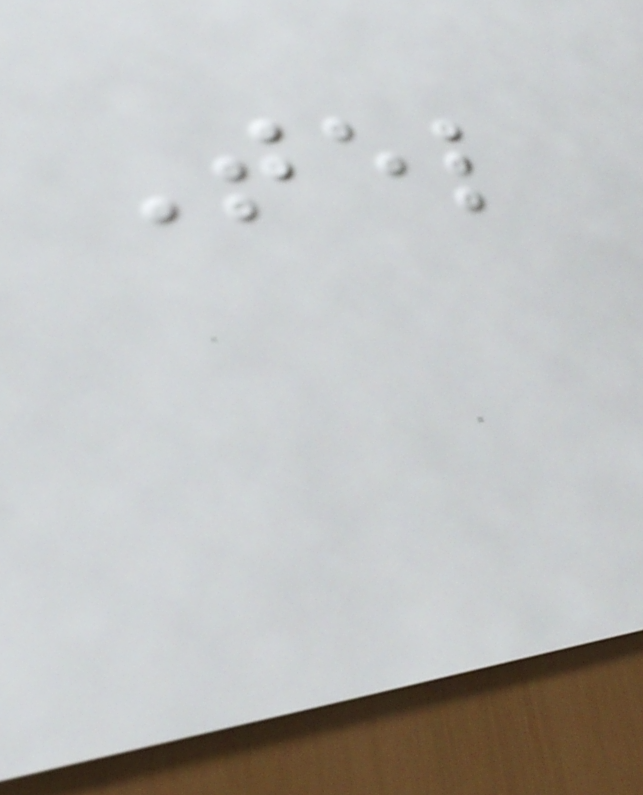Tel
